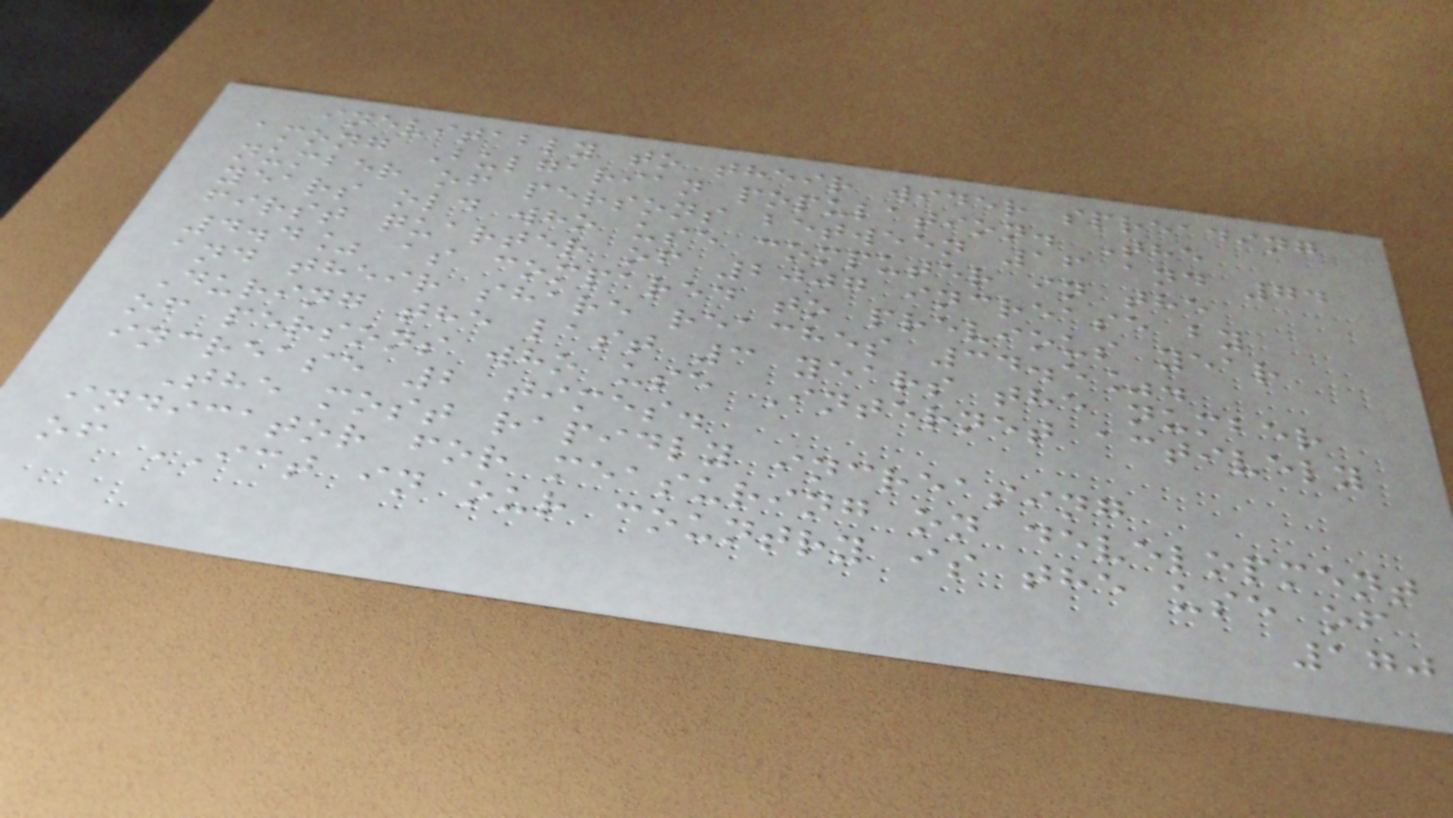inevitably to their wider spreading
among Bulgarian population. The
number of persons between 16 and 74
years old who use computer in the
first quarter of 2007 increase by
4.4% as compared to previous year
and their share reaches 34.5%.
During the last 3 years the number
of persons who use Internet actively
increase 2 times.
The most rapidly increasing
indicator for measuring on development
of ICT in our country is the use of
170
